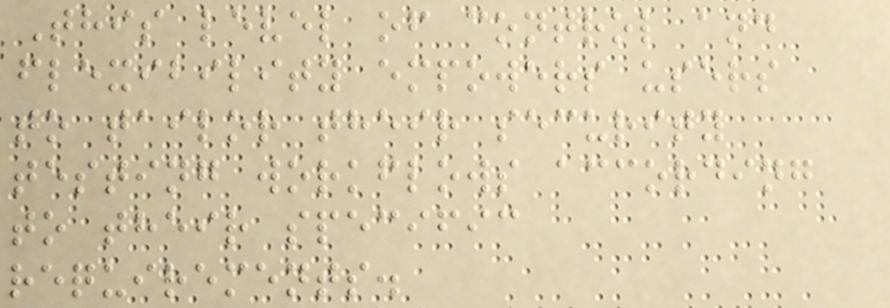This level of control and
flexibility empowers users
to tailor their security
testing workflows according
to their specific
requirements.
